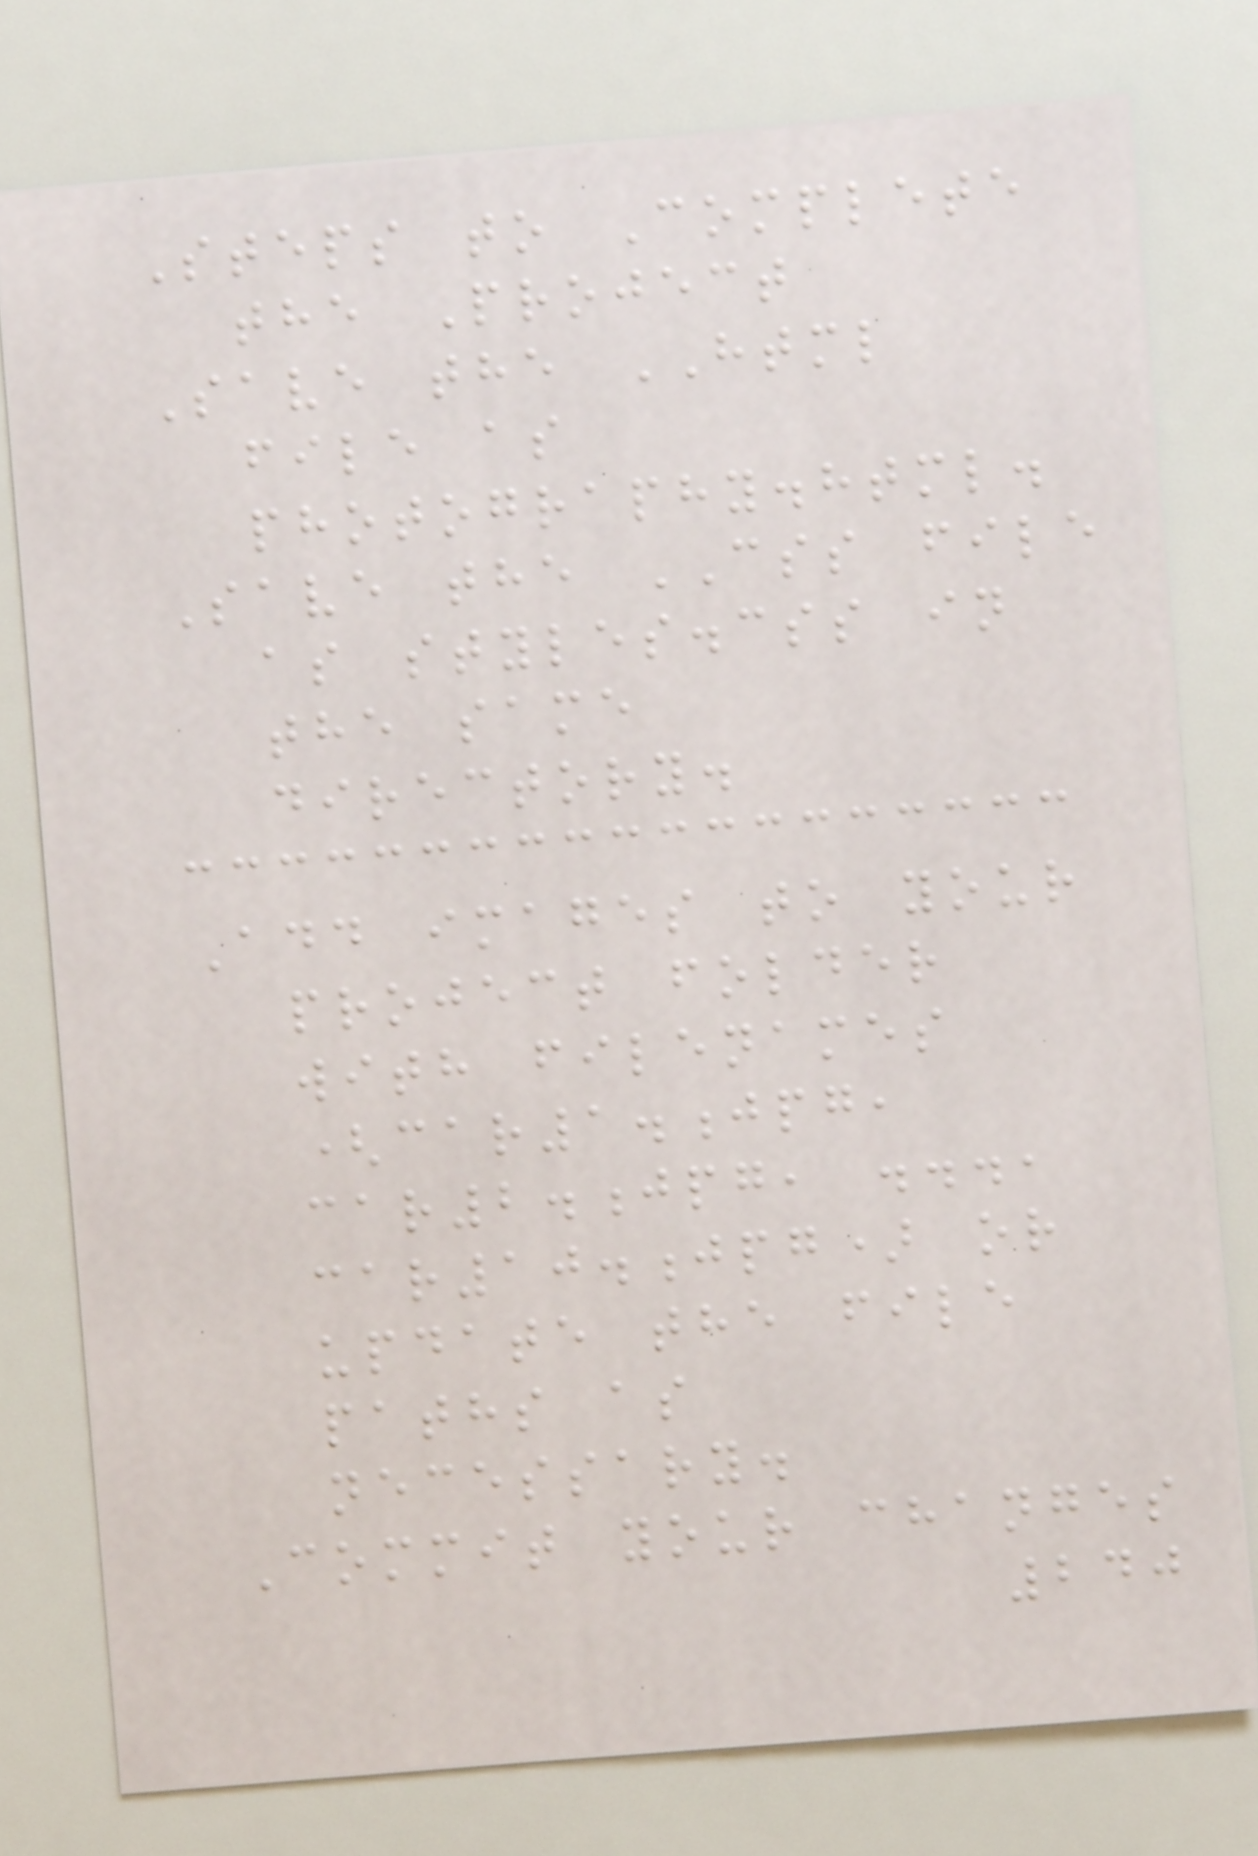Steps to Complete
the Project
Save the HTML
file as
photography.html.
Save the CSS file
as styles.css in
the same
directory.
Add images to your
project folder
with filenames
(car1.jpg,
car2.jpg, ...,
car10.jpg) or
update the file
paths as
necessary.
Commit your changes
240
